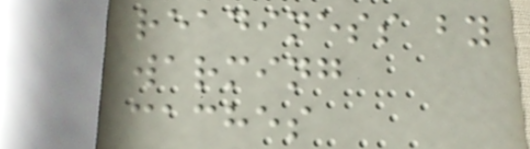readiness by
warming
caches
